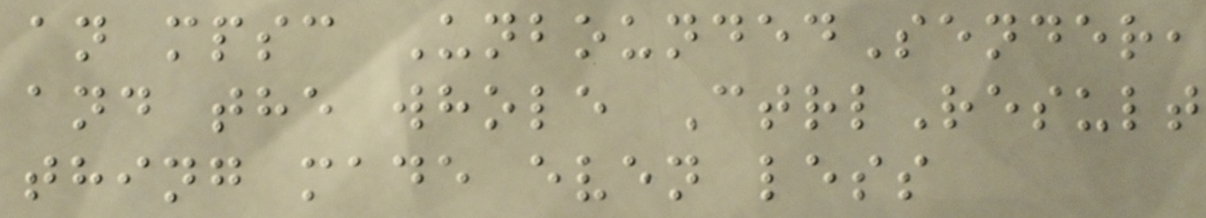an mpsc UnboundedSender,
and the whole CtrlResult
thing made even less
